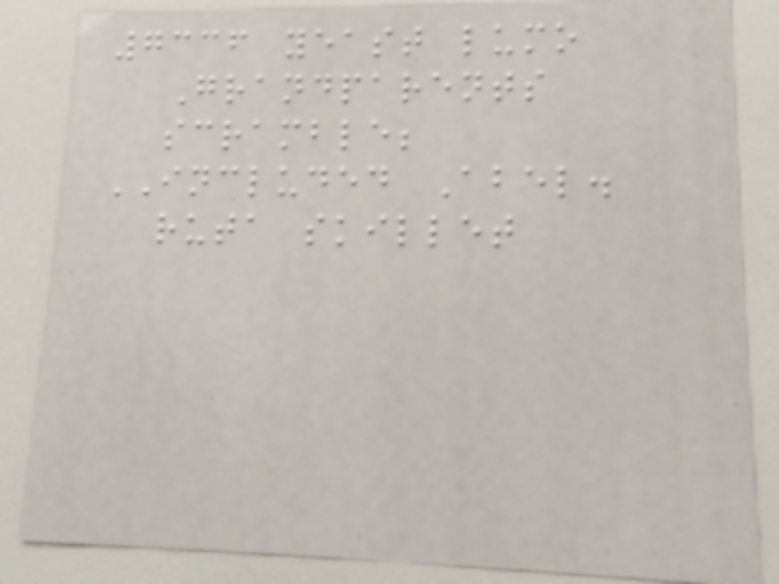7336 yeast lumo
Grandparents
scramble;
INCLUDED Abel.
ruta skillet
